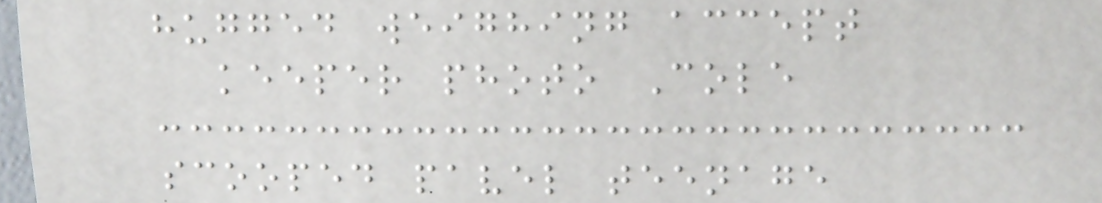hugged weighing accept
keeper photo Cole
scooped pavel teenage
